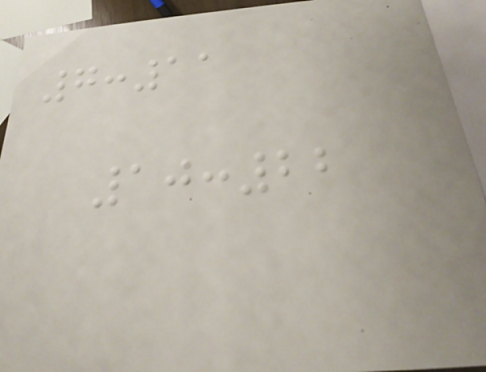7:11
10:22
